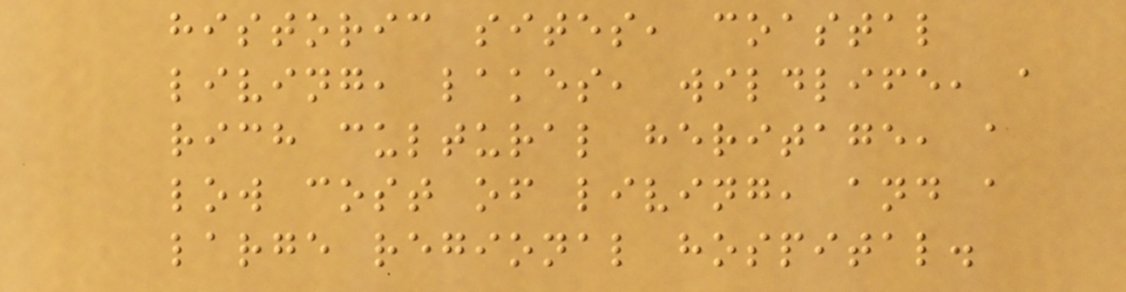historic sites, coastal
living, lakes, wildlife, a
rich cultural heritage, a
low cost of living, and a
large regional hospital.
